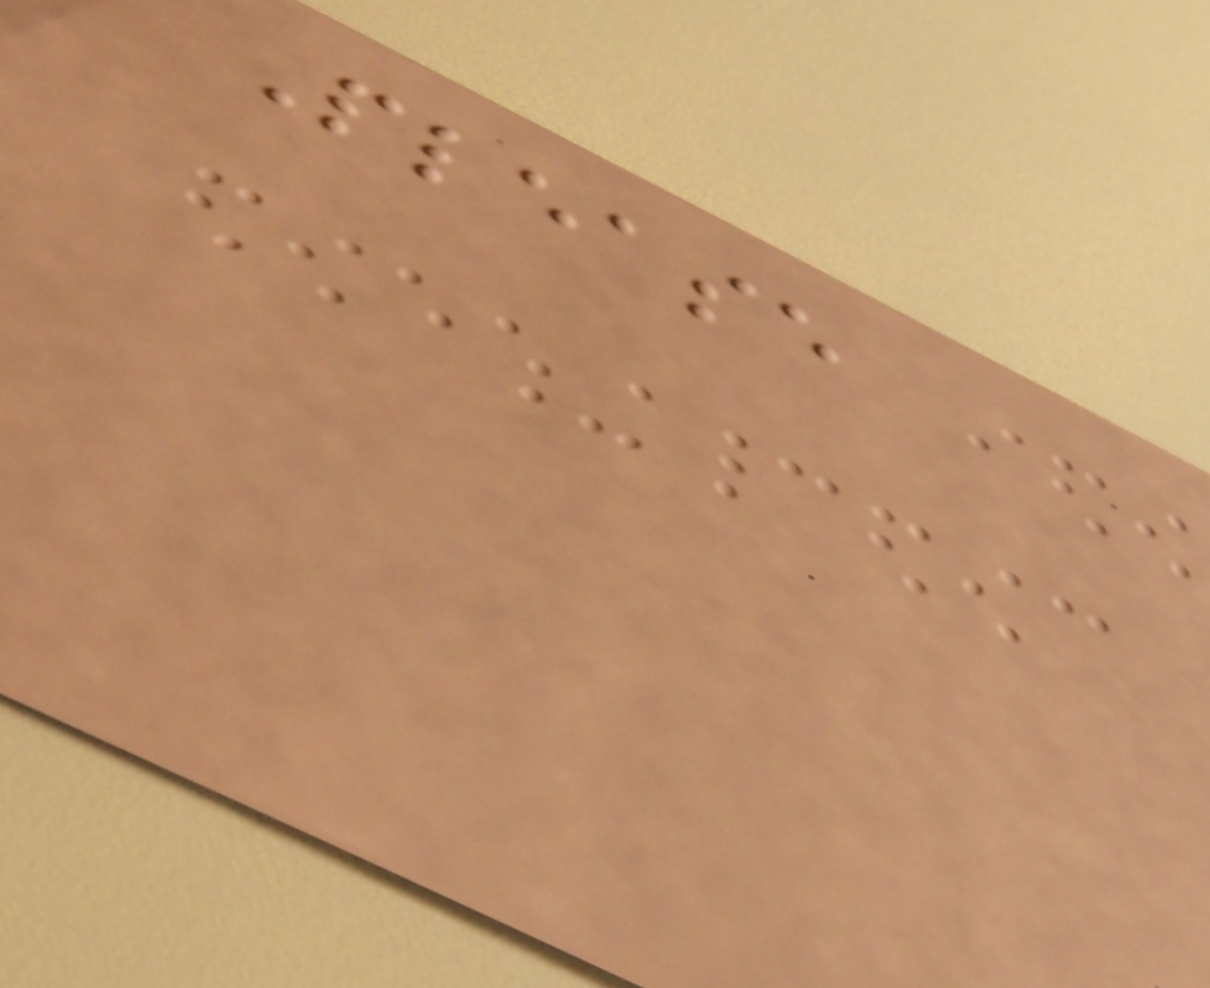Please
